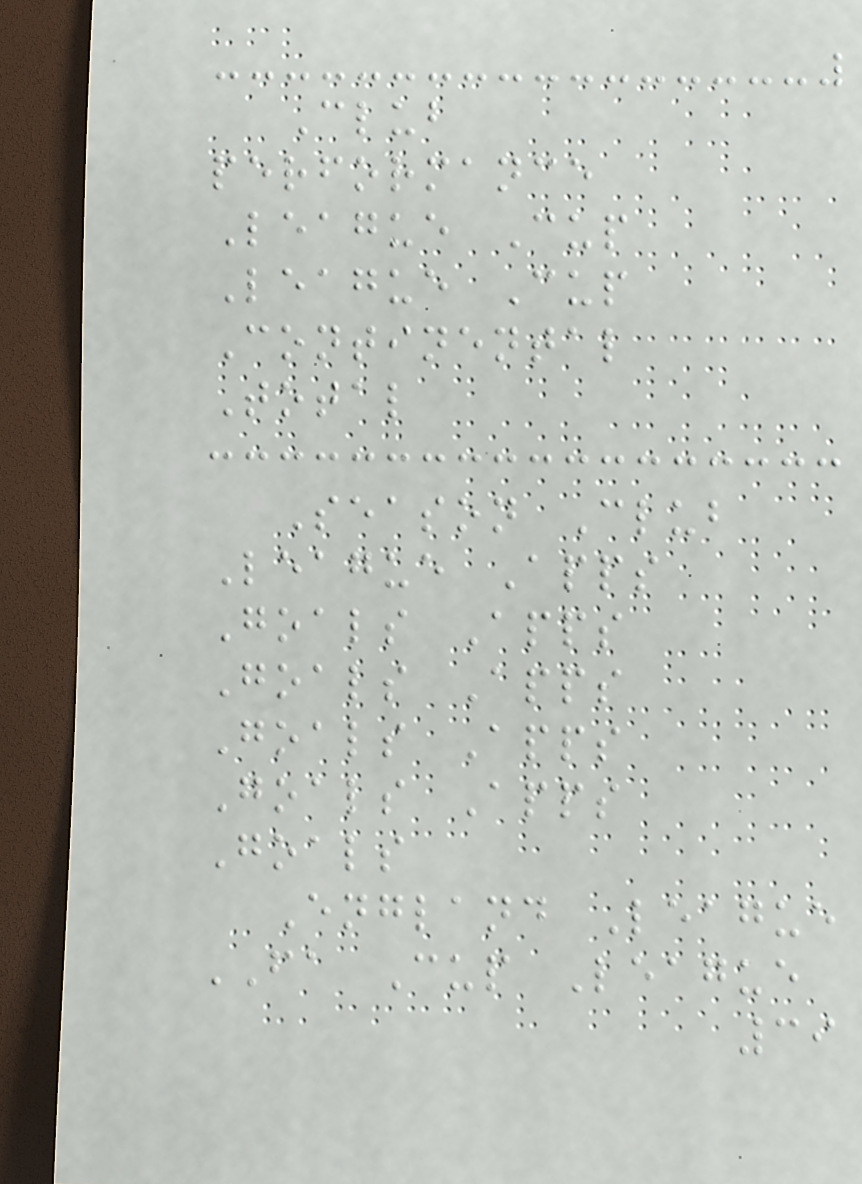Club
performance
League Cup
League Cup
Continental
Total
Season Club
League Apps
Goals Apps
Goals Apps
Goals Apps
Goals Apps
Goals
England League
FA Cup League
39
